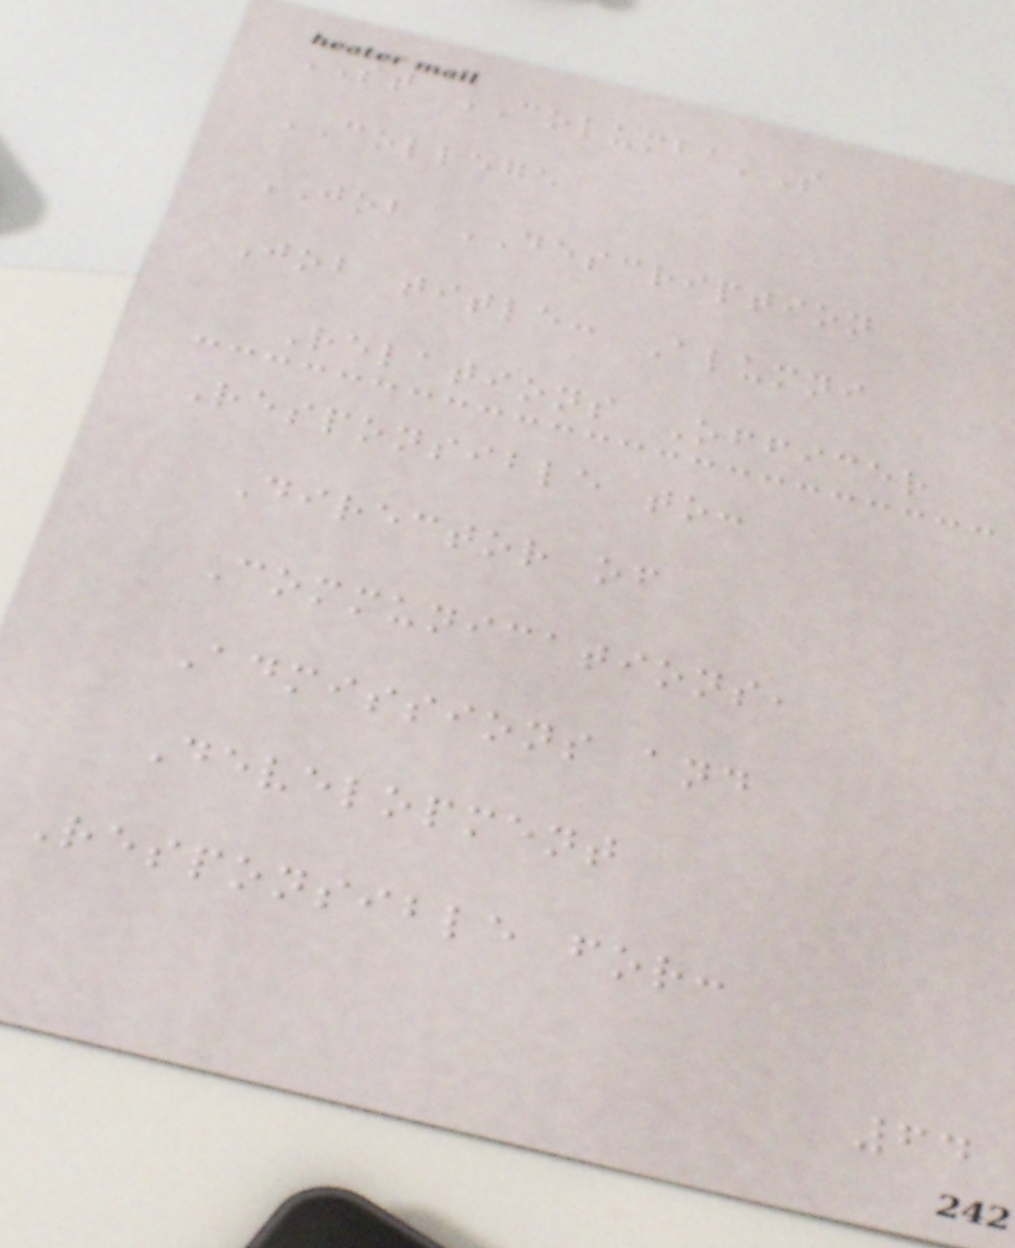ST COLUMBA'S
COLLEGE
JOB DESCRIPTION
Job title: Alumni
Relations Officer
Responsible to:
Director of
Communications,
Admissions and
Development
Responsible for:
64
